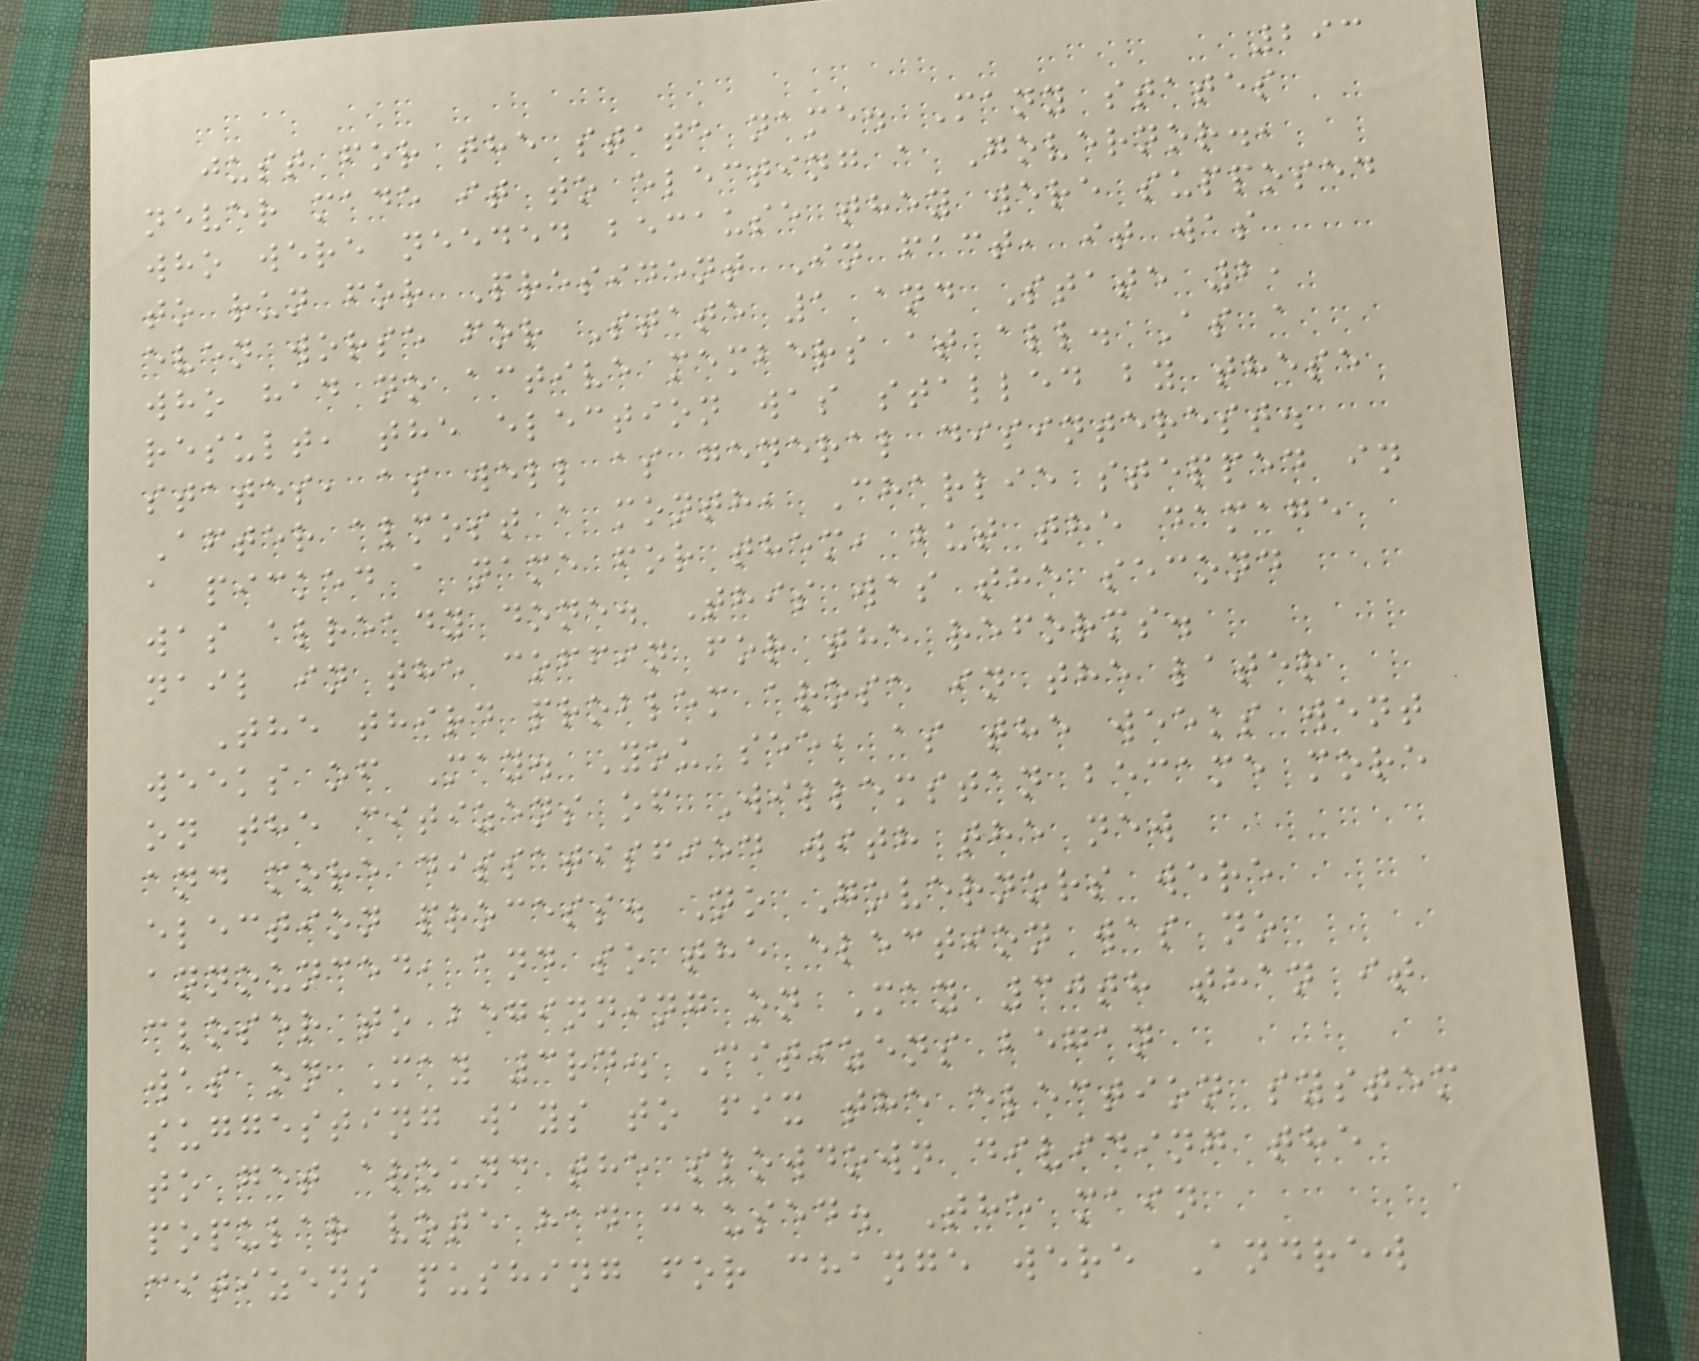293
just for the state name. Many states
never made it to electing a Governor.,
who were needed because they were supposed
to run for President In fact, it was
even worse for State 1 and State 2,
who had no active members at all. As a
result, the election was stalled by these
states, as well as general disinterest.
After almost a month, Charlie stepped in
a picked a name for them, but the damage
was already done. This was the second
nail in the coffin for the reforms.
The third problem arose in the later
weeks of May. You see, as the weeks went
on the citizens of Willemstan became more
and more dissatisfied with the new
election process. No Governors were
announced, and so the election was no
closer to beginning on May 30th than it
was on May 3rd. Citizens began
suggesting ways to fix the election system
to get around the slowdown dividing the
popular vote had caused. The main
citizens pushing for change were Andrew
